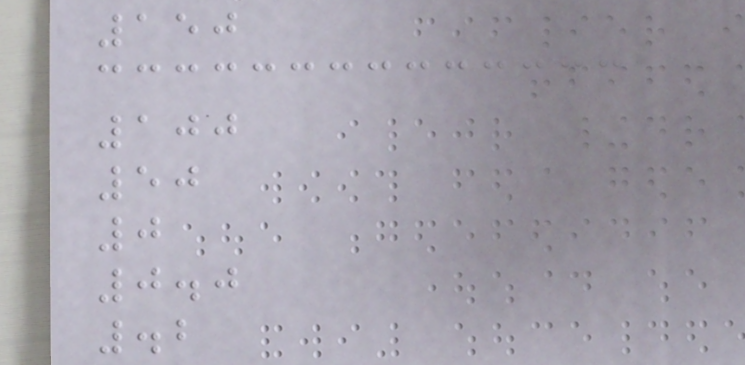150
100
50
0
0.0
.2
